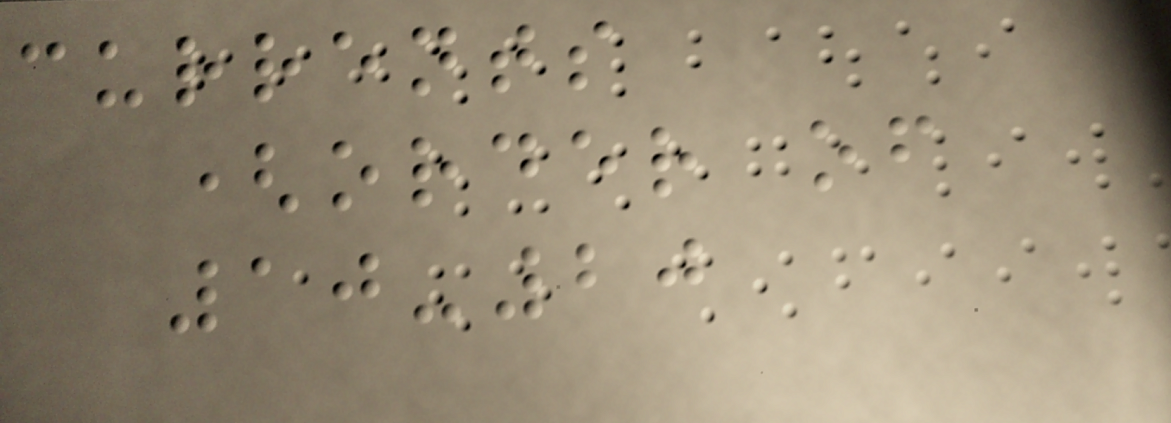currents
(order of
10-20
